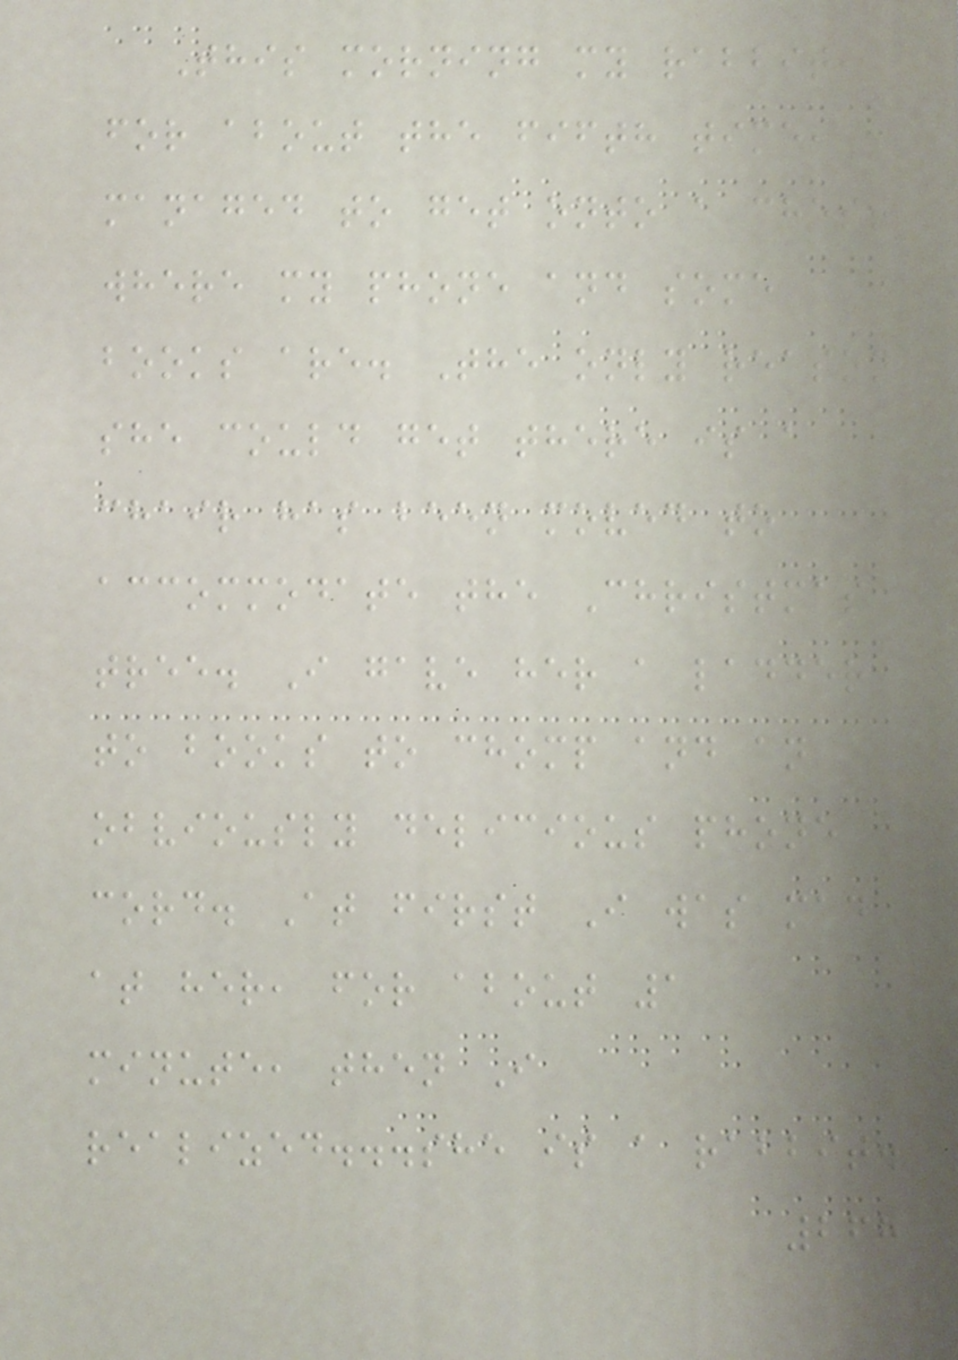This morning my rabbit,
for about the fifth time,
managed to get onto a chest
where my phone and some
books are. The only reason
she could get there is a
chair has been moved to
accommodate the Christmas
tree. I gave her a ladder
to books to chomp and an
obviously delicious phone
cord. At first I was mad
at her, for about 1
minute, then I
realized...she is a rabbit.
268
